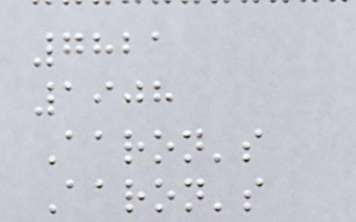7821
1908
Aaron's
Aaron's
